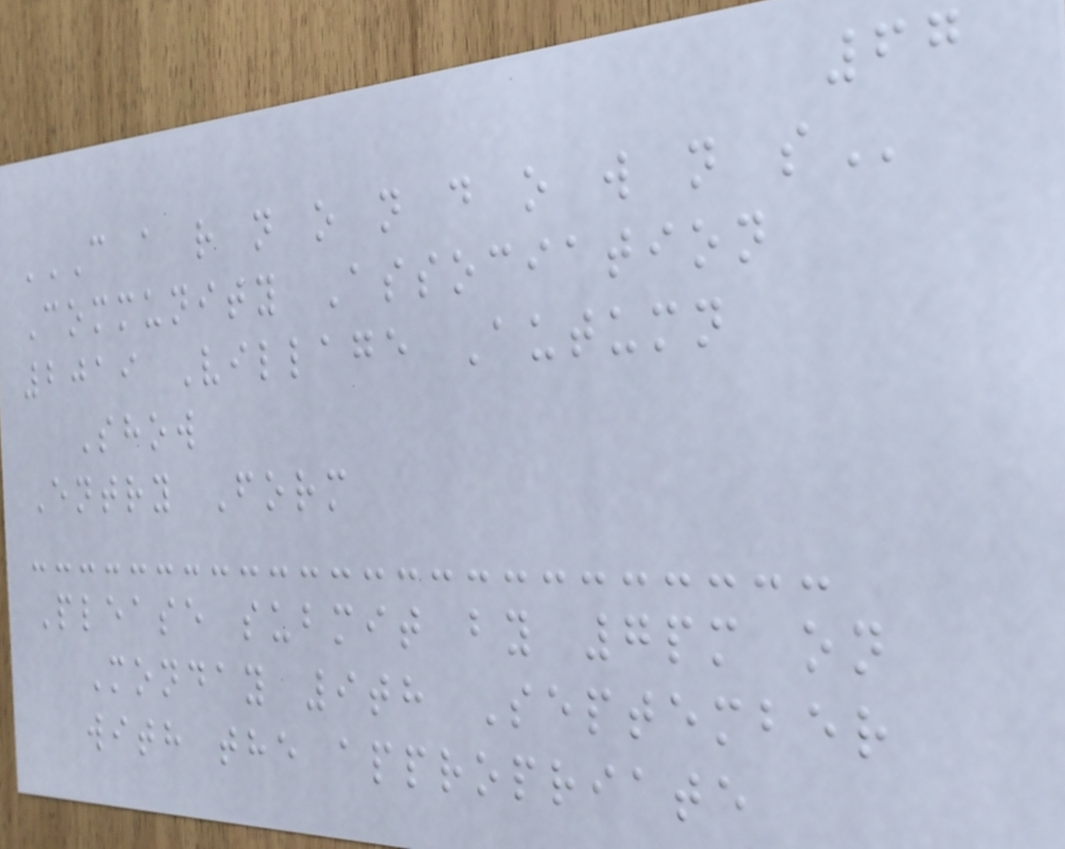67
C A R N O N D O W N S
Community Association
2019 Village Autumn
Show
Entry Form
Please submit by 7pm on
Monday 9th September
with the appropriate
